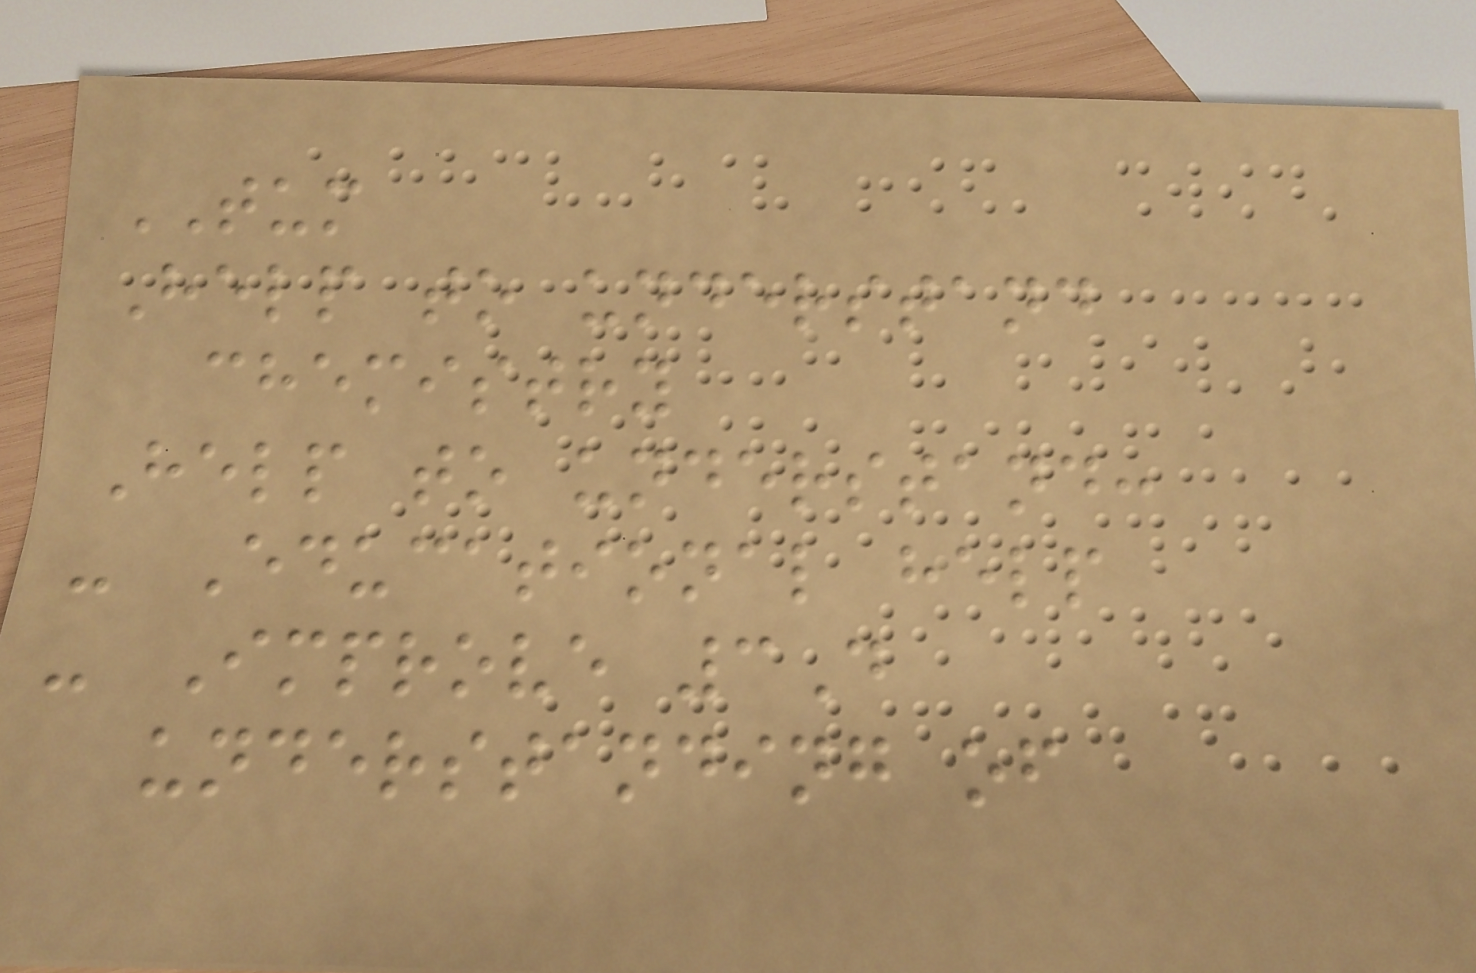TUM
Help to understand
chemistry
Help to understand:
- Educational help
- Improve 3D
understanding of
